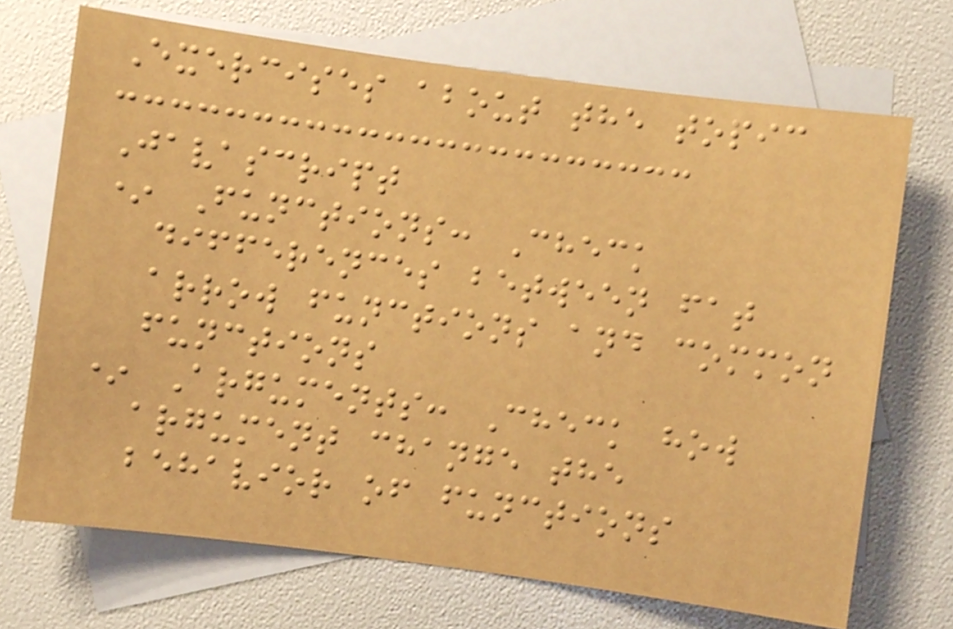Exercises about the topic
Javascript
* Functions: Check
differences between fat
arrow functions and common
functions
* Arguments: Check how
argument change the
behavior of functions
